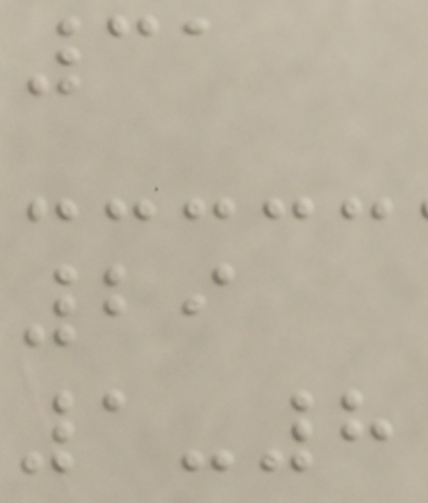31
29
1-8
